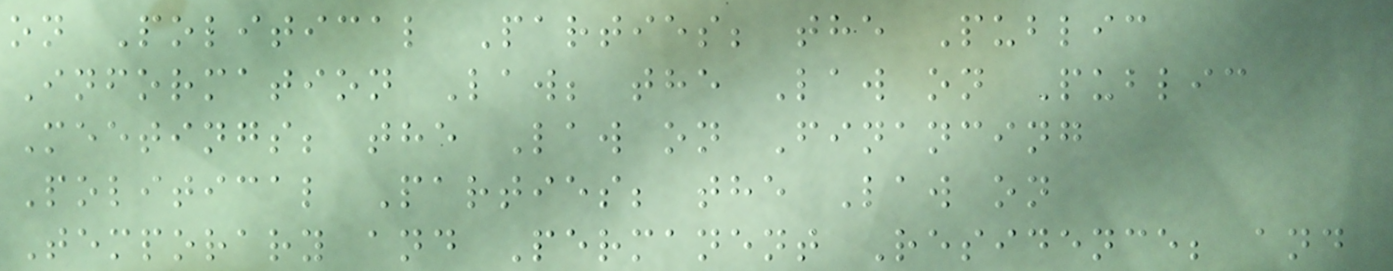on Political Parties; the Public
Information Law; the Law on Public
Meetings; the Law on Financing
Political Parties; the Law on
Temporary and Permanent Residence; and
